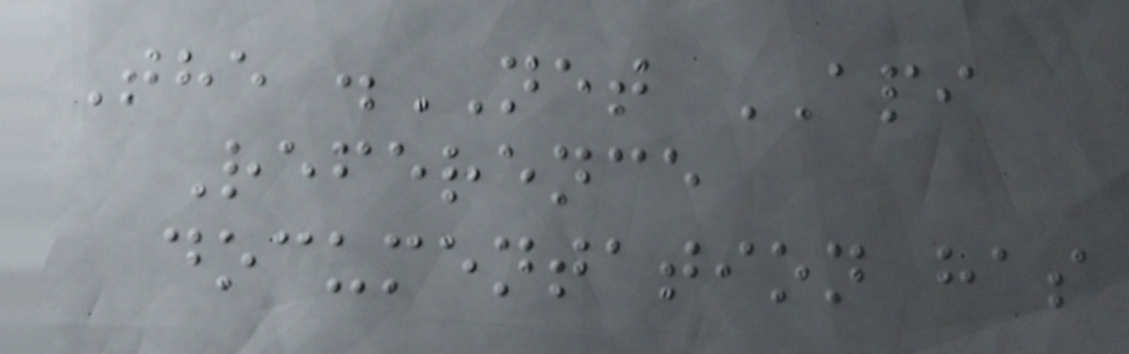The .NET API
Reference
documentation has
